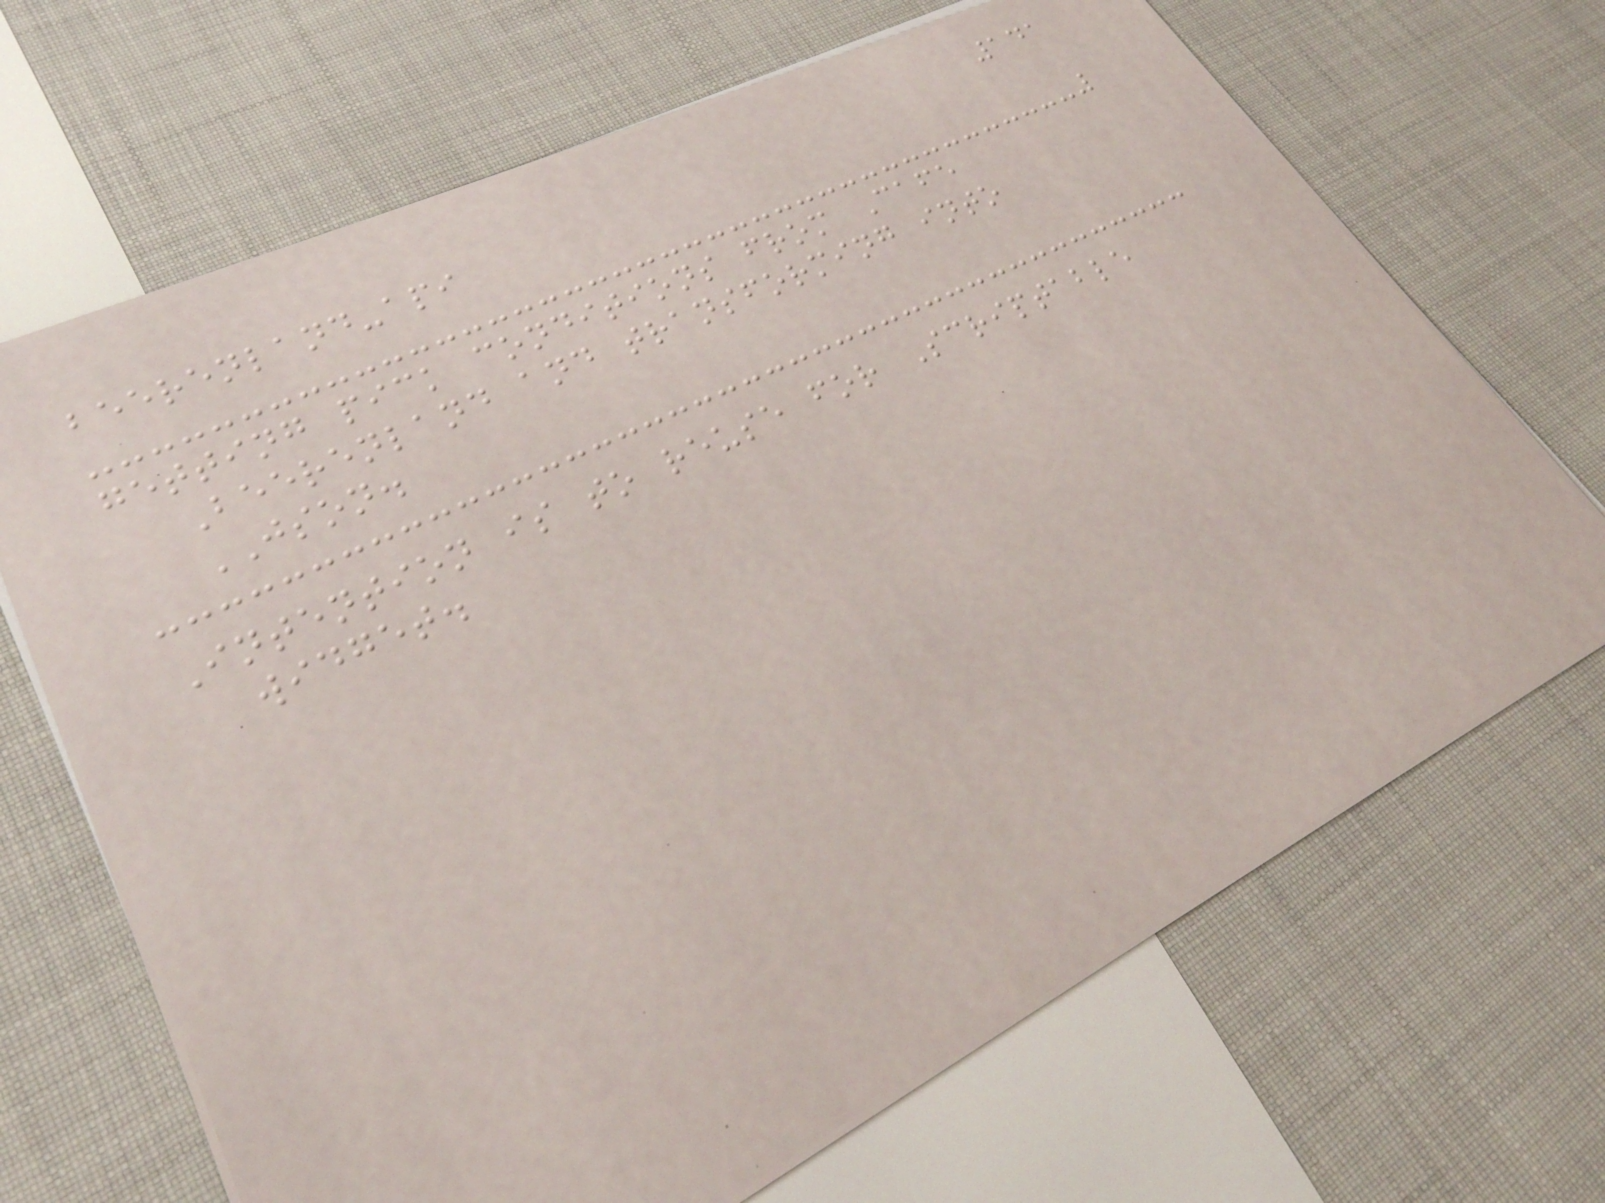141
beerenland-api
getting pick conditions from Cafe
Beerenland and transforming into
JSON.
Intention is to reuse for Scriptable
widget.
